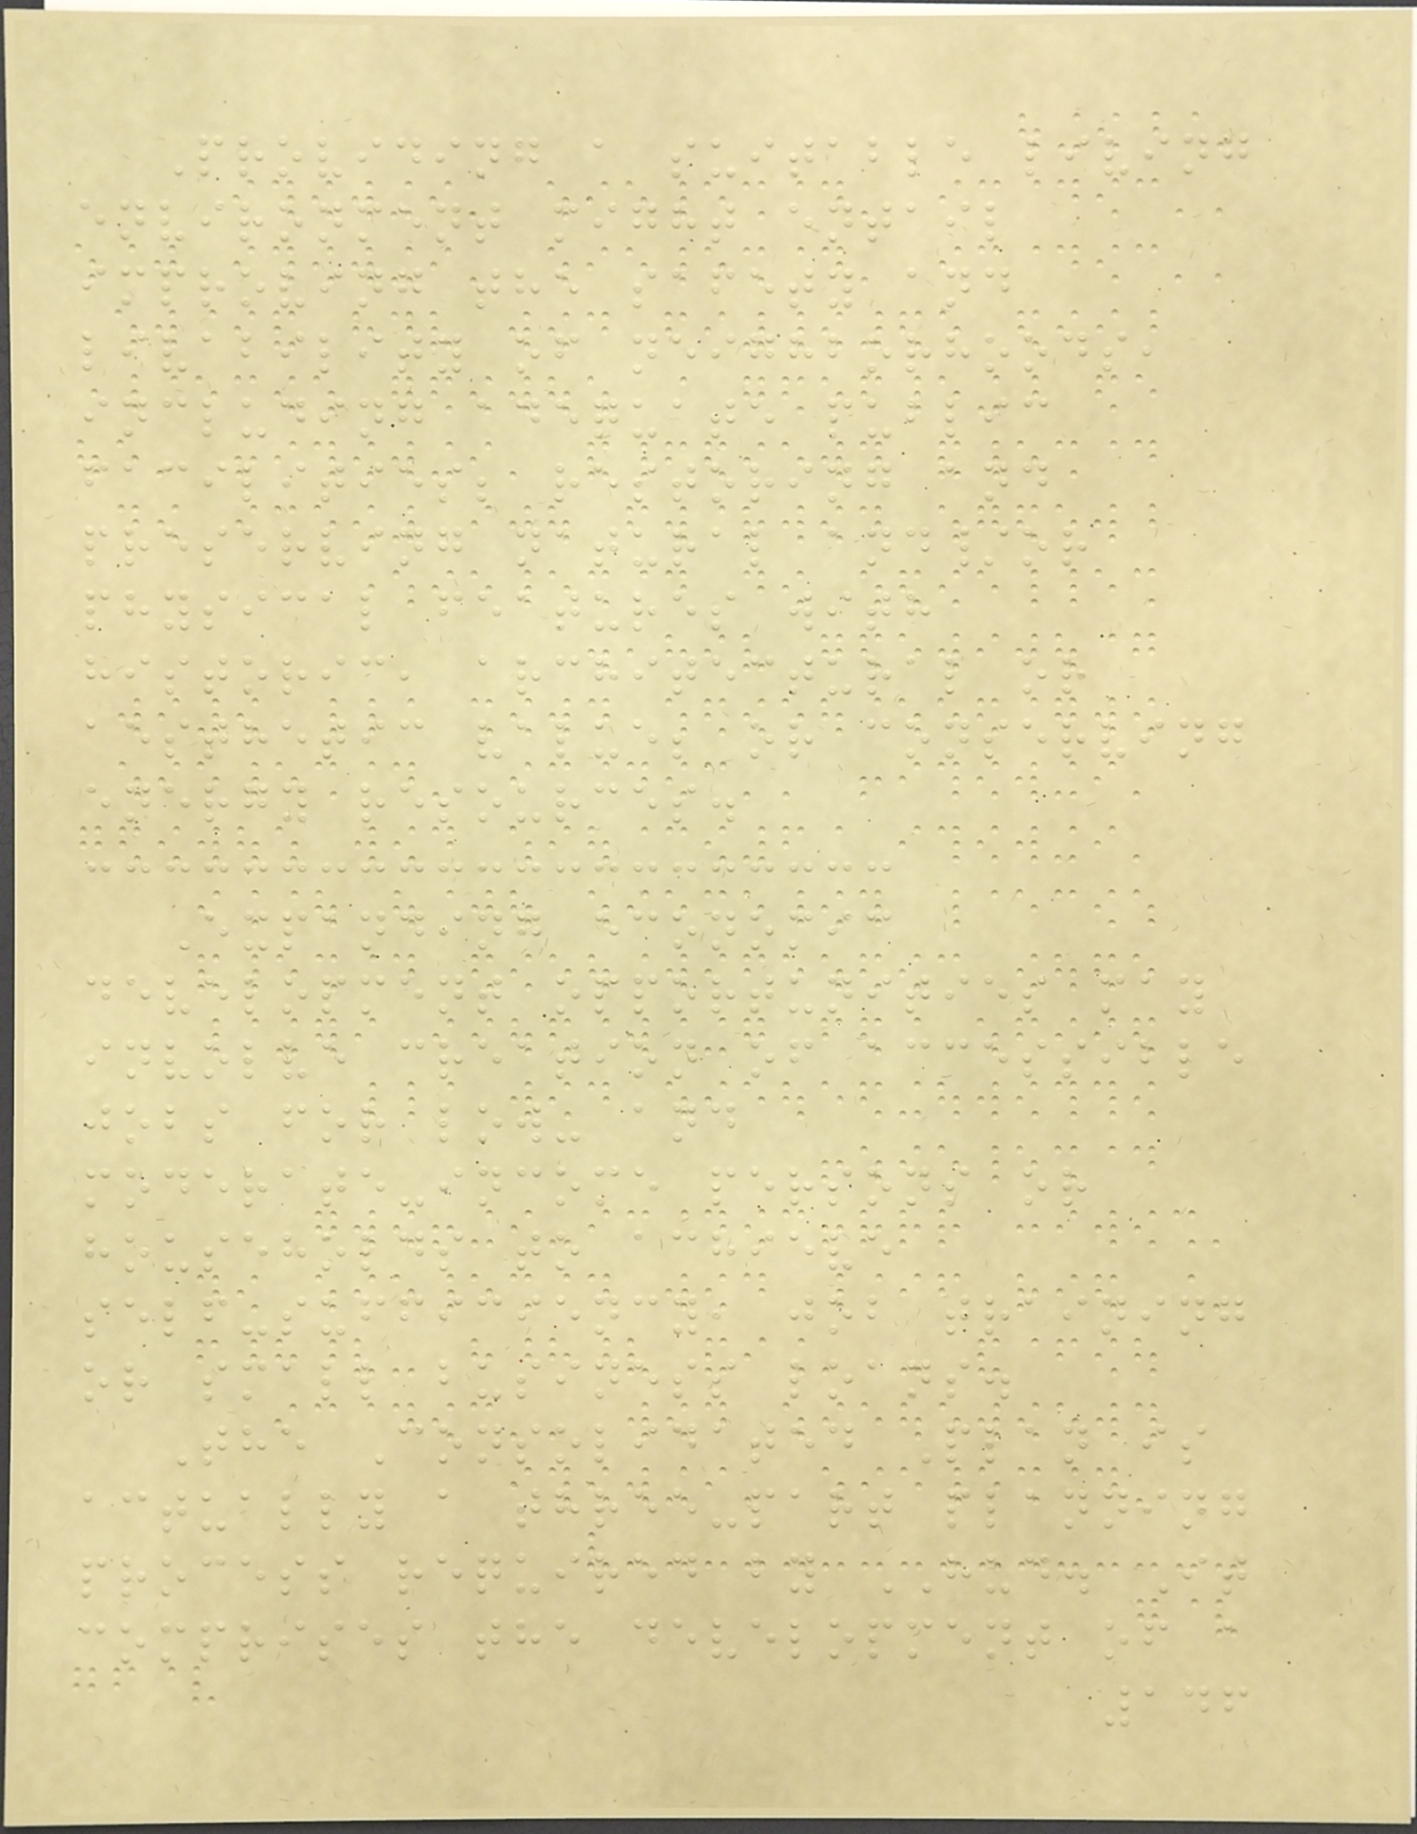Providing a suitable living
environment might entail
improving the safety and
livability of neighborhoods,
including adequate public
facilities; restoring and
preserving natural and/or
physical features with
historic, architectural or
aesthetic value; or conserving
energy resources.
Expanding economic
development opportunities may
involve creation of accessible
jobs for low- and
moderate-income persons or
households to achieve
self-sufficiency, job training
or small business loans.
The Consolidated Plan is
actually a three-part planning
process required by HUD. It
comprises the development of a
146
